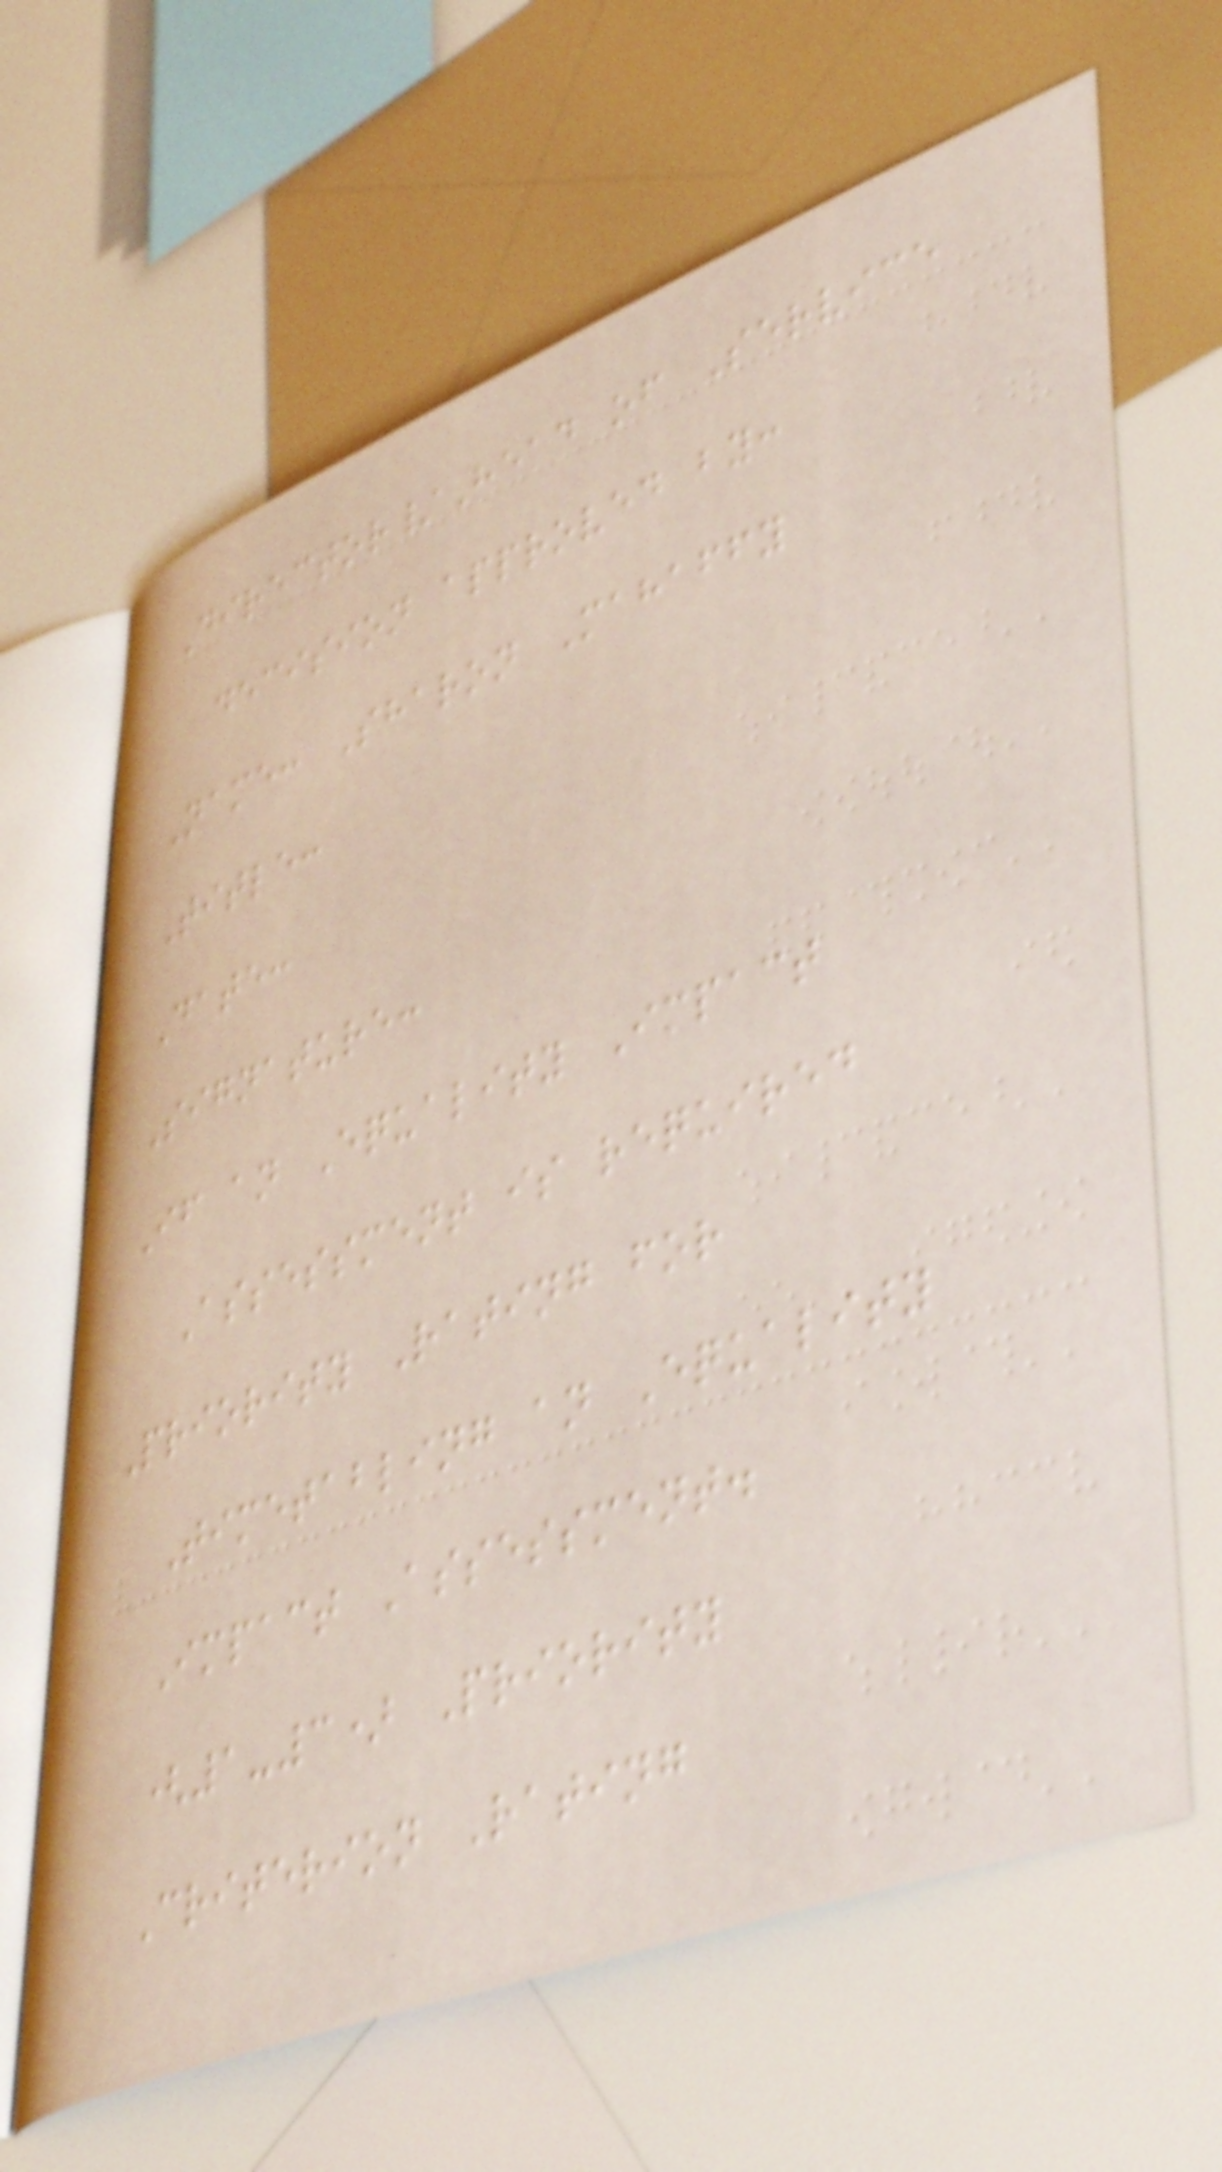Director/Head of Service
decision approved by:
Name: Sharon Mahaffy
Title:
Date:
Signature:
If an Equality Impact
Assessment is required
Priority Rating for
Timetabling an Equality
Impact Assessment.
(1-3) Priority
Criterion Rating
